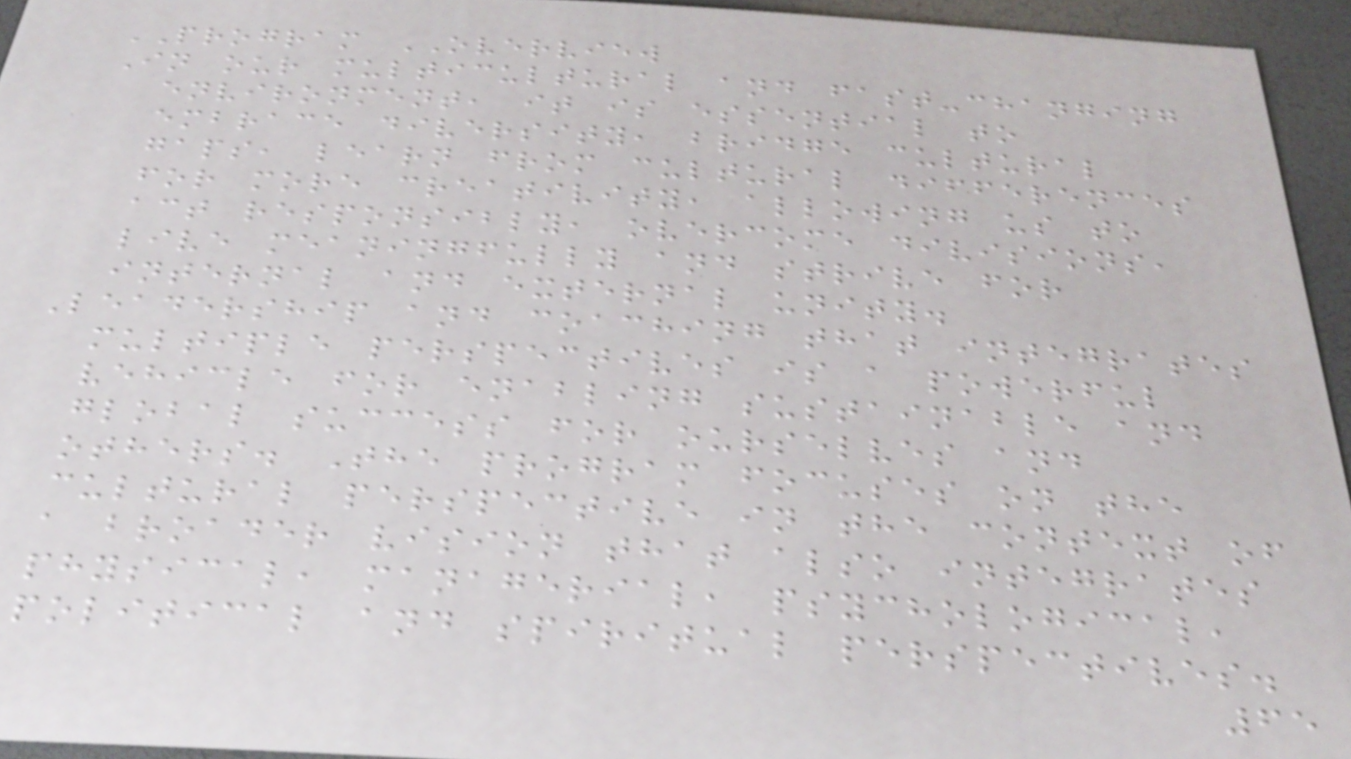PROGRAM OVERVIEW
In our multicultural and fast-changing
environment, it is essential to
embrace diversity, bridge cultural
gaps, learn from cultural differences
for more creativity, allowing us to
act responsibly, overcome divisions,
live meaningfully and strive for
internal and external unity.
Leadership and coaching that integrates
multiple perspectives is a powerful
vehicle for enabling sustainable and
global success for ourselves and
others. The program focuses on the
cultural perspective in the context of
a broader vision that also integrates
physical, managerial, psychological,
political and spiritual perspectives.
65
